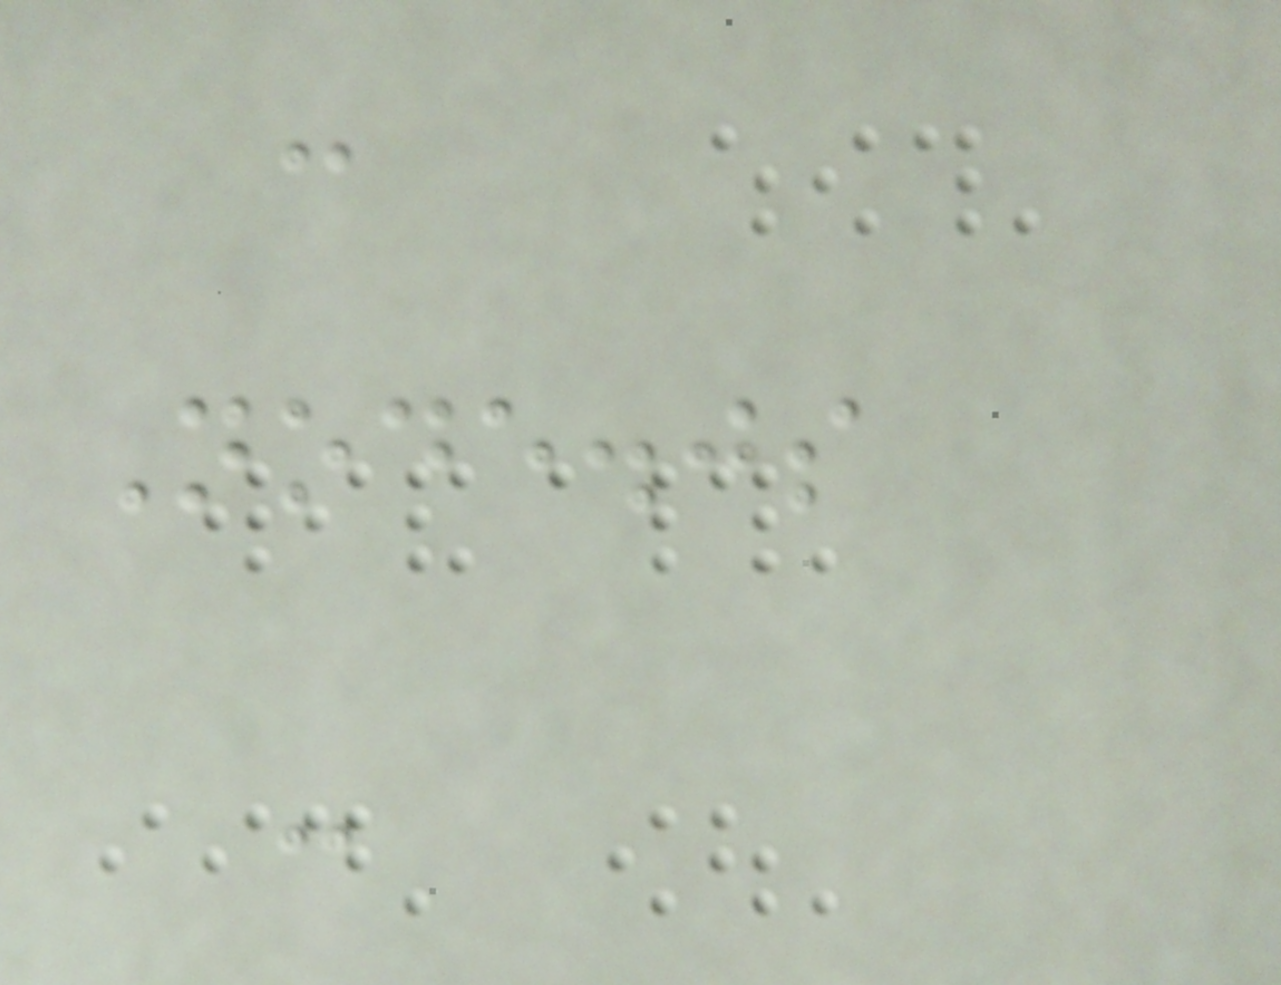-
Node.js
-
